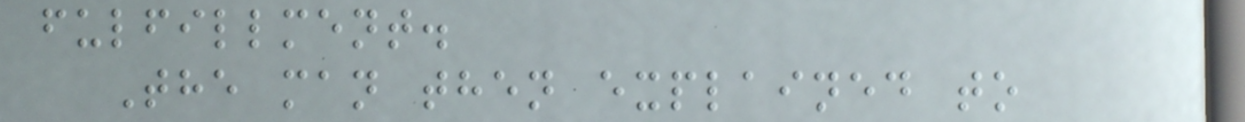fulfillment.
The man then explained to
